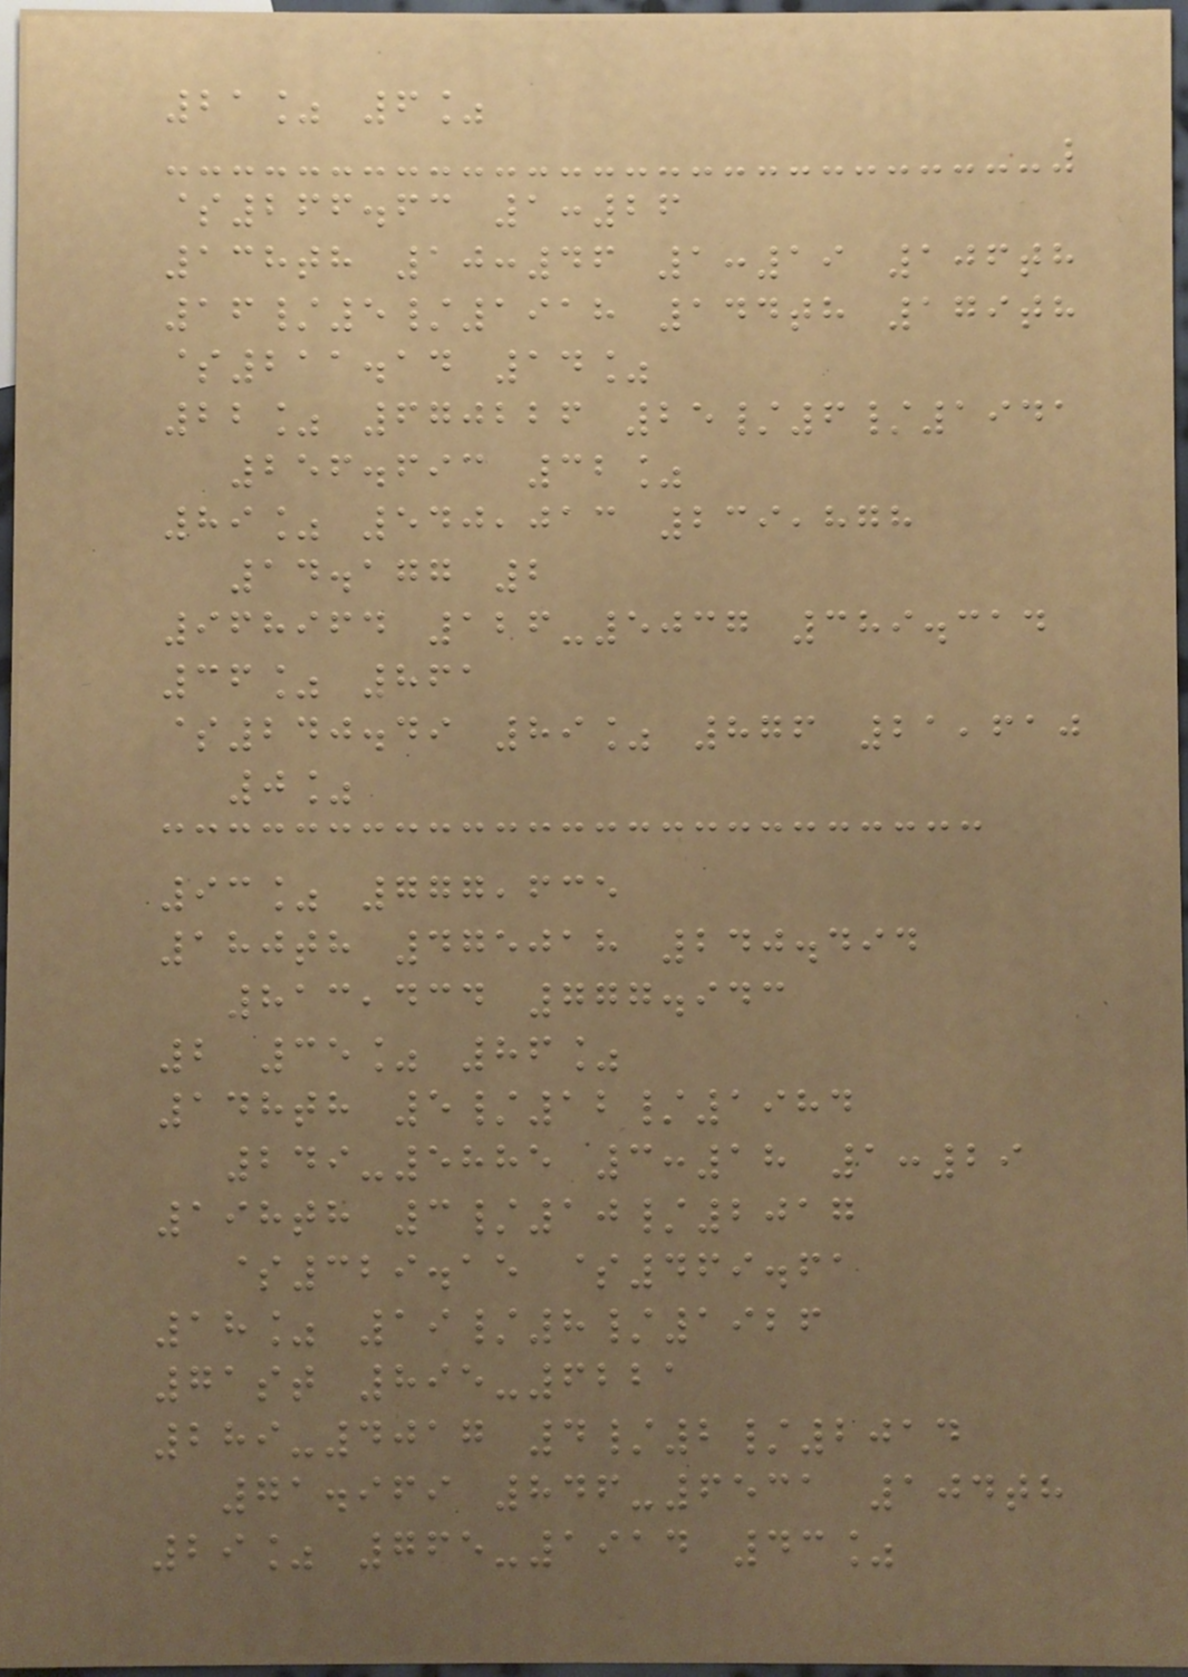21% 6%
$266.63 1:26
138th 10:46 1:19 106th
16/5/1918 144th 179th
$211.14 14%
22% 670226 25/6/1941
256.693 32%
89% 540,013 239,878
14.177 2
968964 126-5037 389.314
36% 861
$240.49 89% 876 21,610
0%
93% 777,635
180th 475018 240.494
813,434 777.943
2 35% 86%
148th 5/12/1984
249-5885 3:18 1:29
198th 3/10/2017
$329.15 $469.61
18% 19/8/1926
71st 895-6221
289-4017 4/2/2014
71.969 846-6531 104th
29% 765-1914 43%
